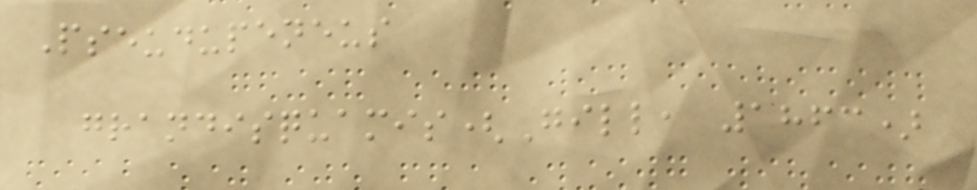Pseudupeneus
grandisquamis(Gill, 1863)
